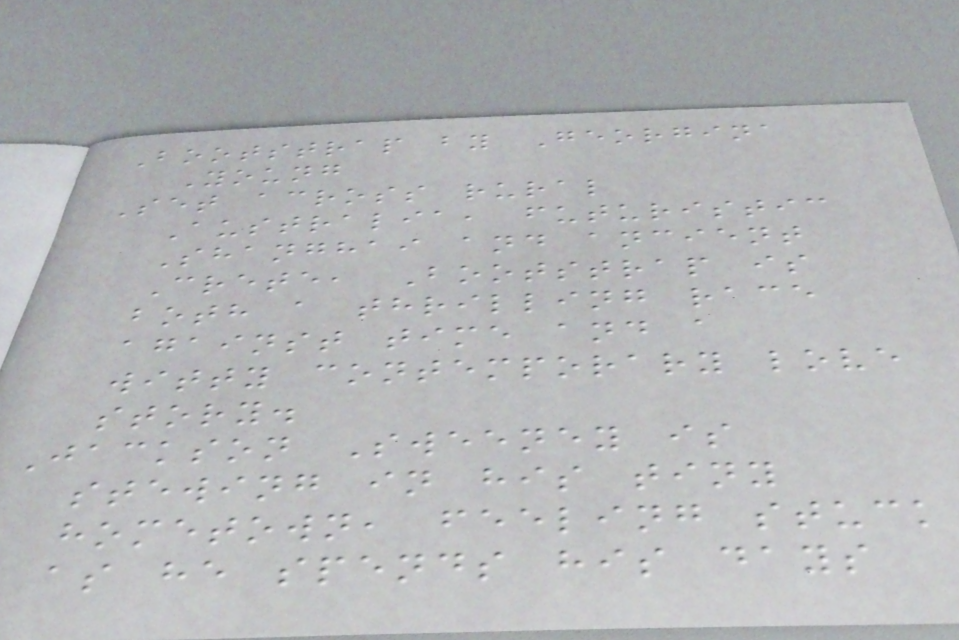Bootstrap by Georgina
Young
Set across rural
Australia, futuristic
Shanghai and ancient
Crete, Bootstrap is
both a thrilling race
against time and a
witty contemporary love
story.
Jackson Sweeney is
stewing in his tiny
hometown, feeling stuck
as he spends his days
